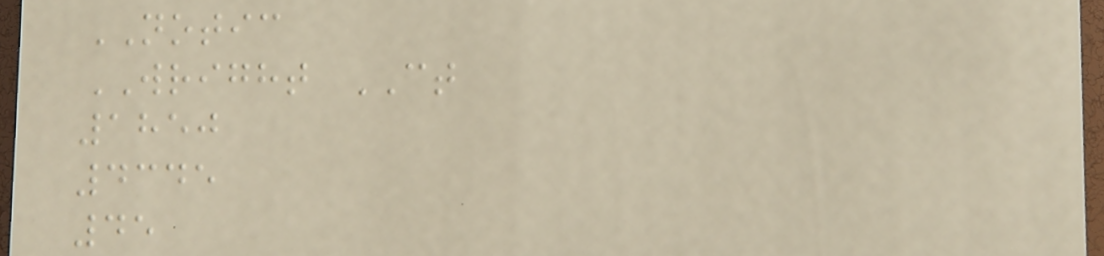NOTIC
WRIGHT CT
1850
4345
45
